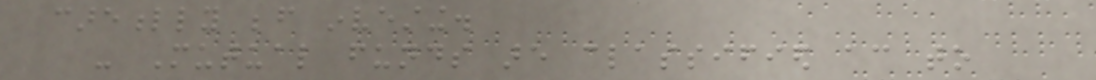carefully before investing.
- Mutual funds are classified according to
